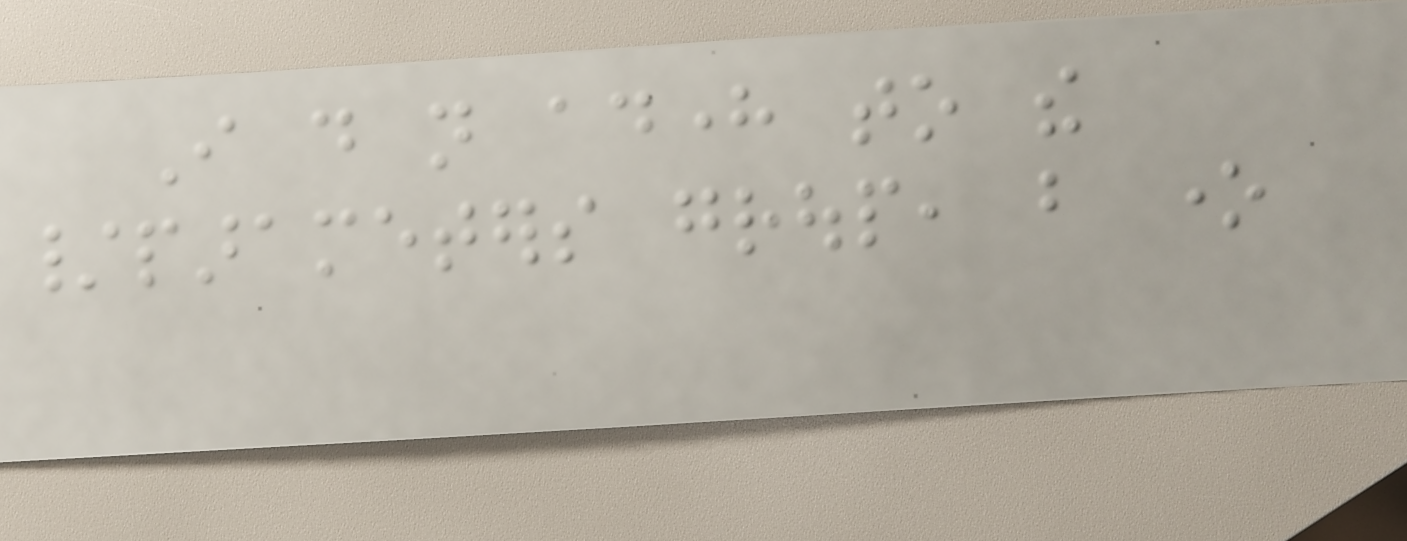I do not adhere to the
/parameters group, but one
